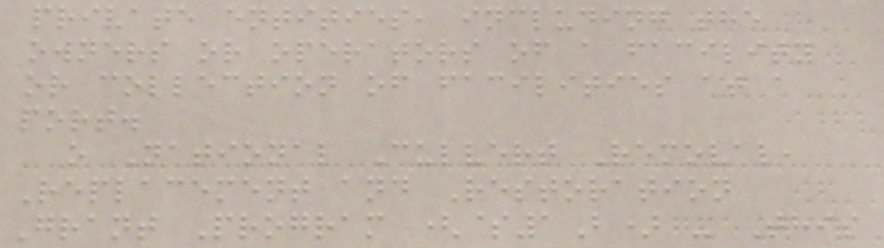private entities, including the
owners or operators of a facility
or collection of facilities at a
port.
o National Culvert Removal,
Replacement and Restoration
Grant Program ($1B) - This
